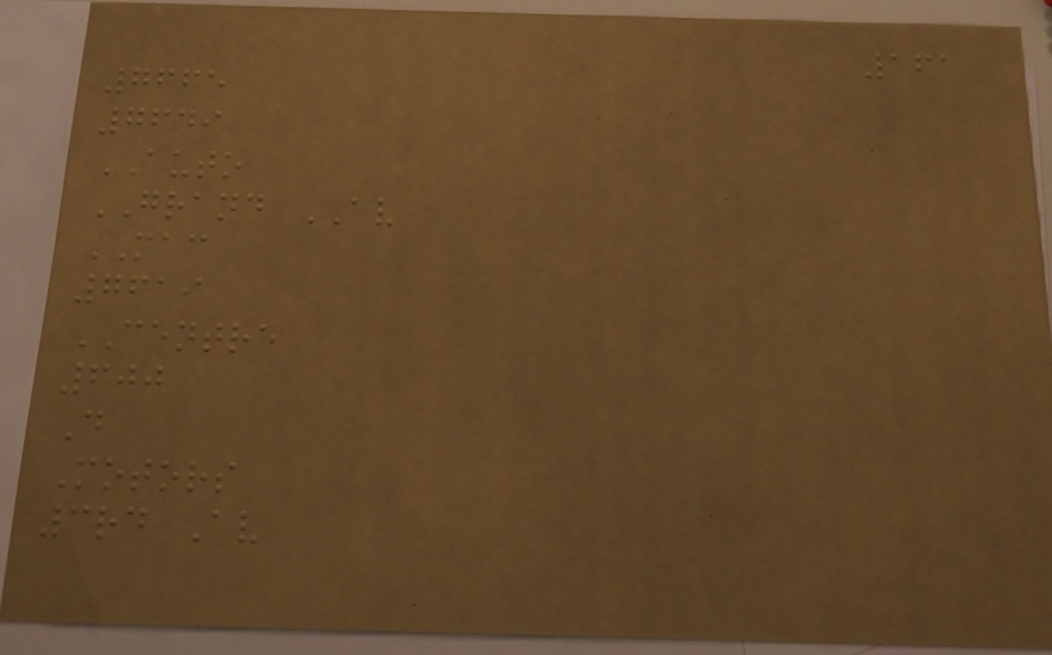161
7665
7649
AUTO
GRAND AV
MAC
7619
CENTRE
600
D
Motors
3rd Av
